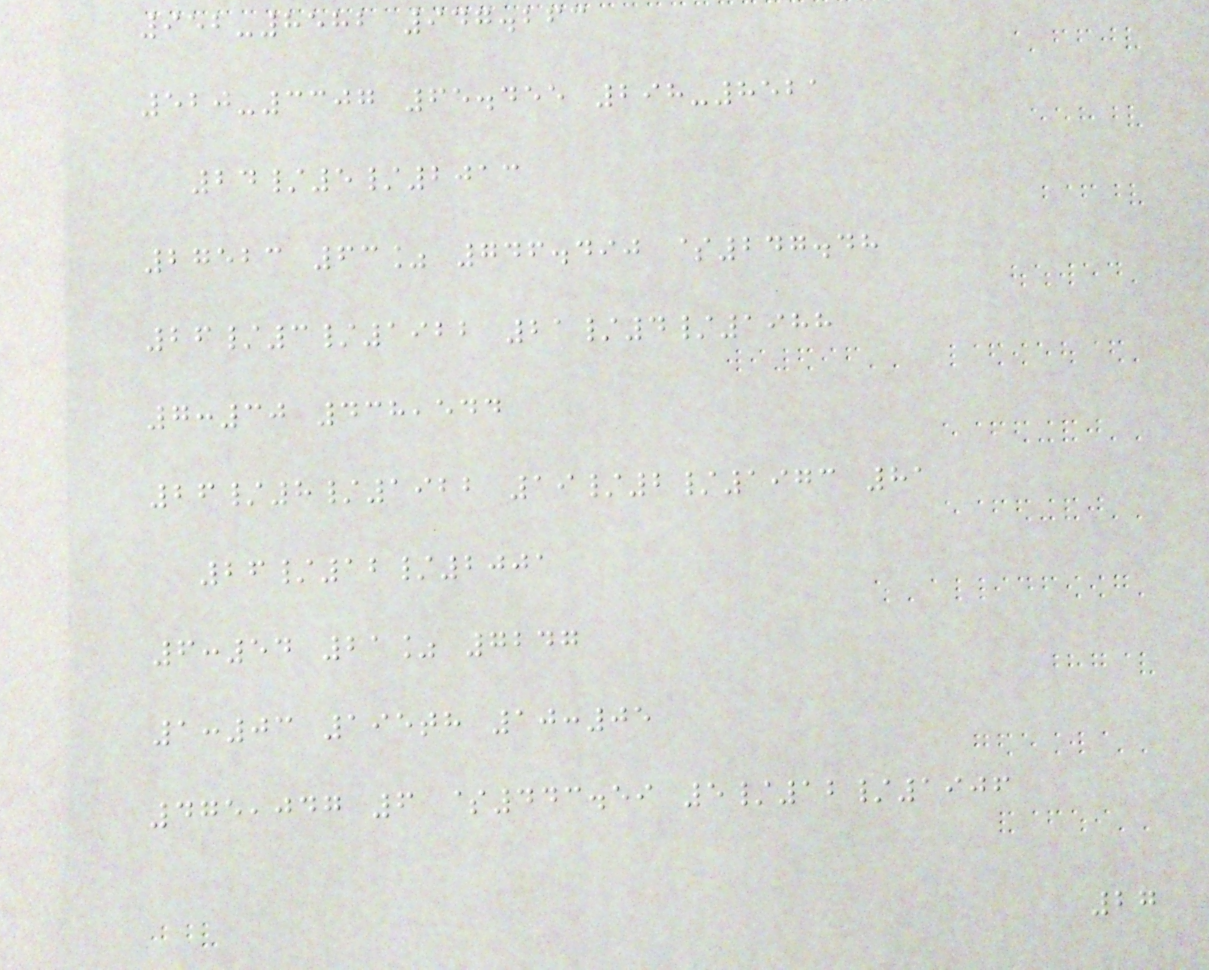952-8582 947.263
520-3307 65.455 298-8521
24/5/2013
27523 63% 746.490 $247.48
26/3/1922 21/4/1988
7:30 438,544
26/8/1922 19/2/1973 81
26/12/2001
6:54 21% 7247
1:03 195th 10:05
475,047 6 $443.59 5/12/1906
27
